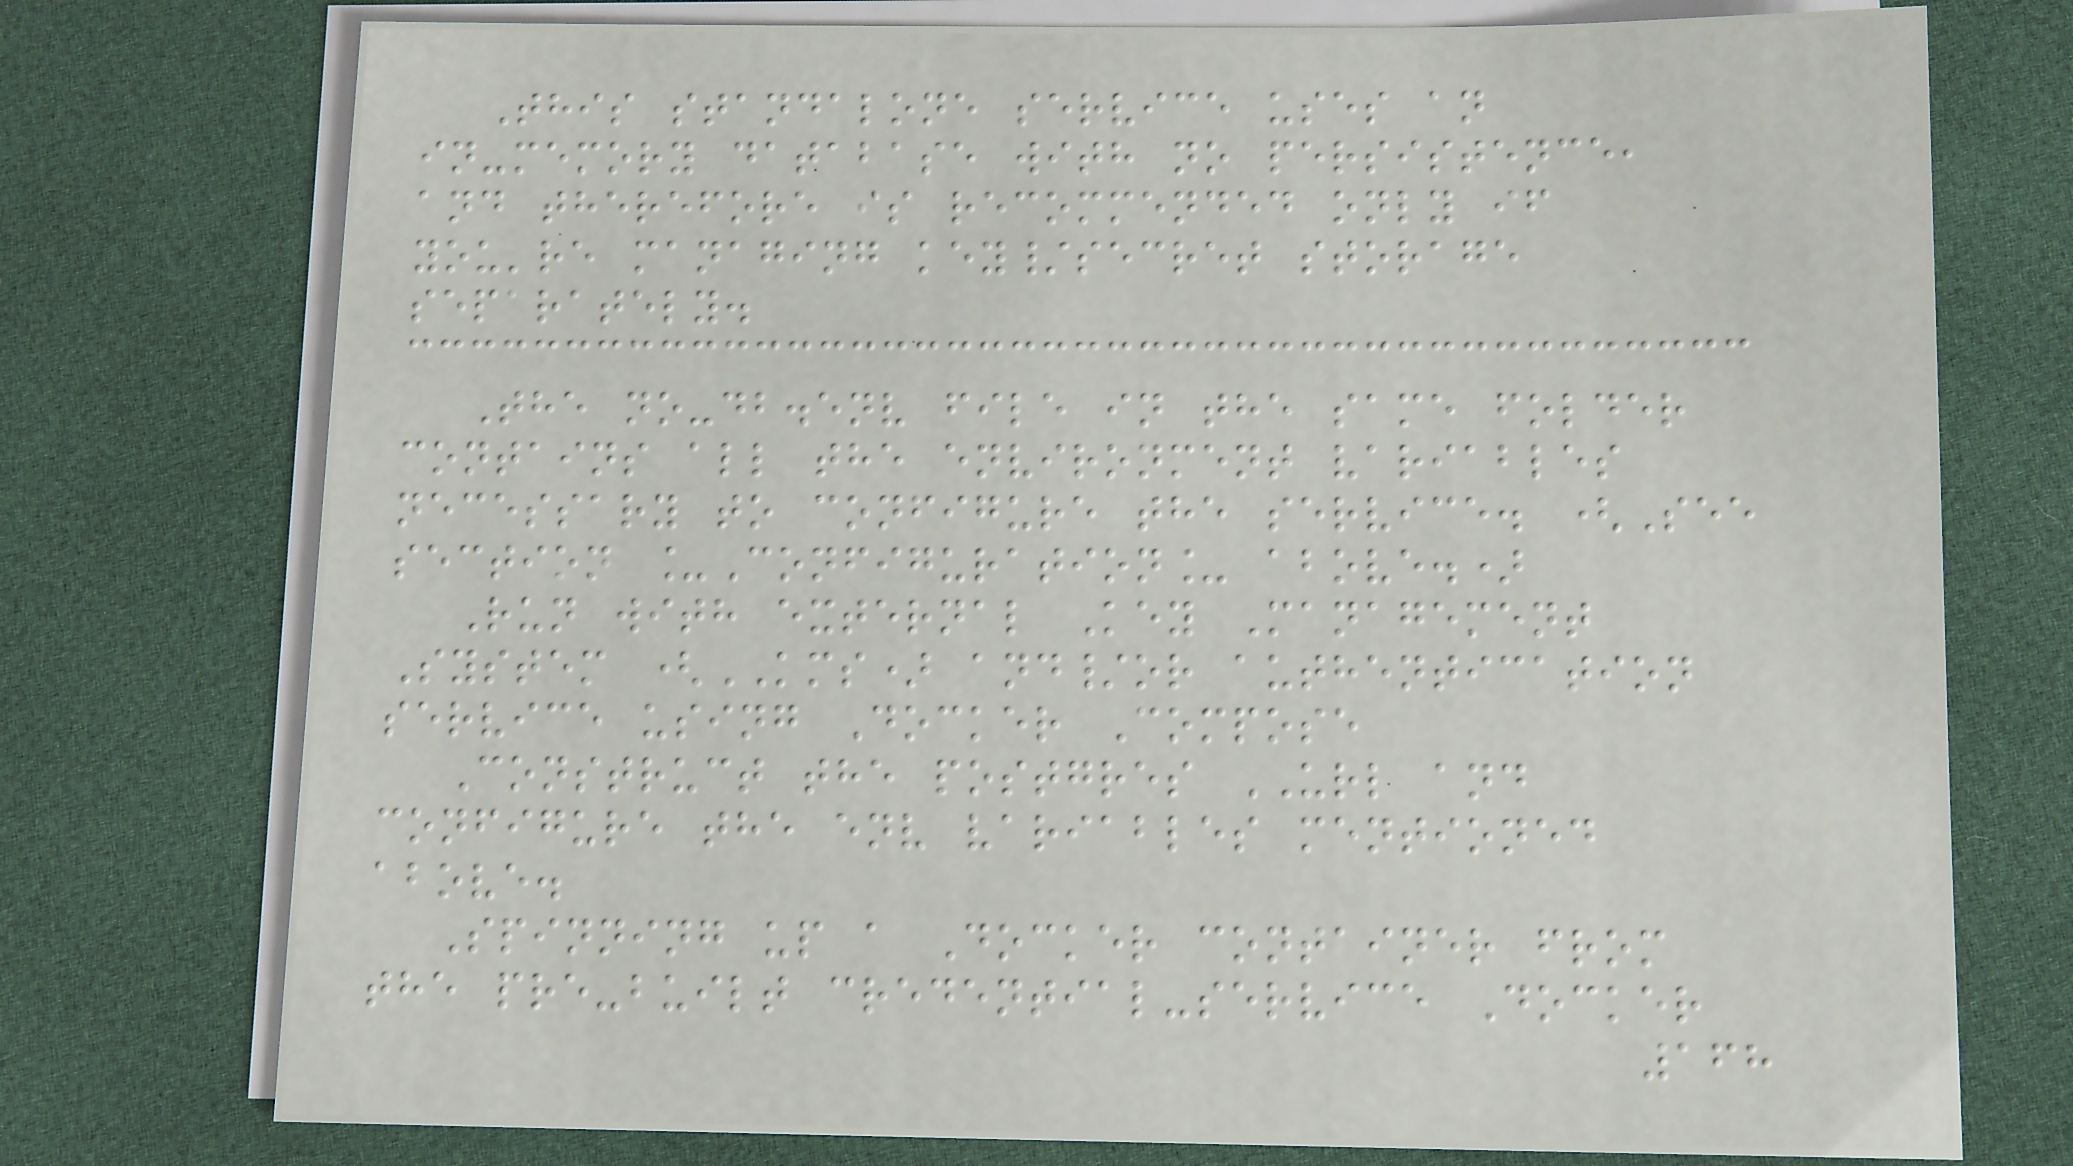This standalone service uses an
in-memory database with no persistence,
and therefore is recommended only if
you're managing key/secret storage
separately.
The no-db.env file in the same folder
contains all the environment variables
necessary to configure the service. (See
section _Configuration_ above.)
Run with external Key Management
System (KMS) and/or authentication
service using Docker Compose
Construct the postgres URL and
configure the env variables mentioned
above.
Spinning up a Docker container from
the pre-built credential-service Docker
168
